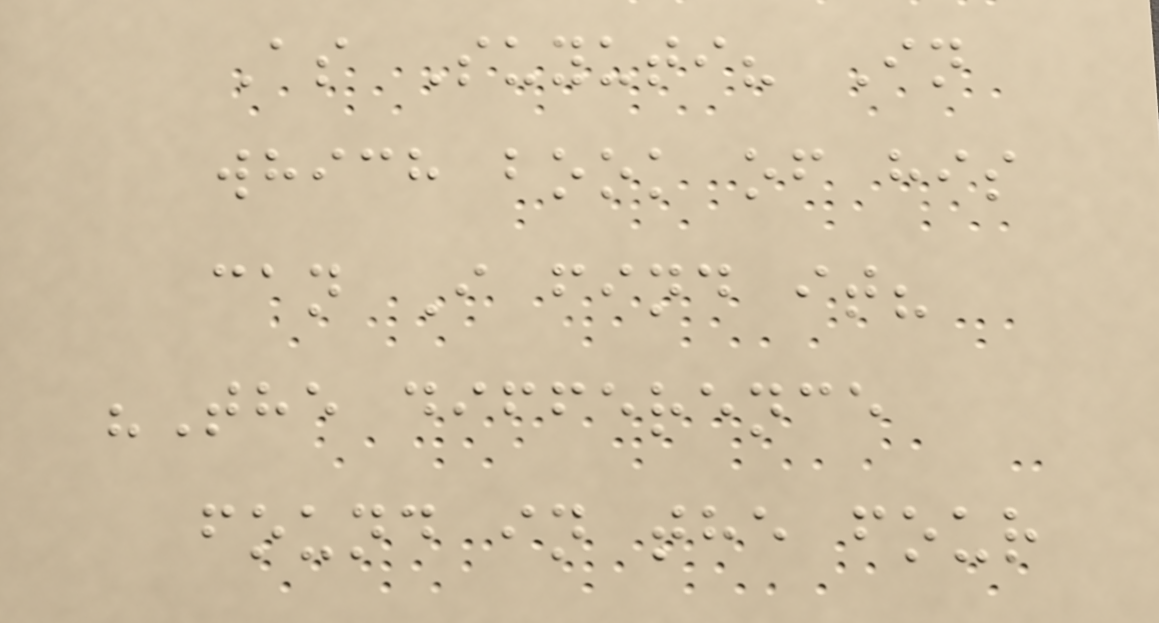As Suyuti? In
which book of his
can I find it?
"The difference
found in the four
